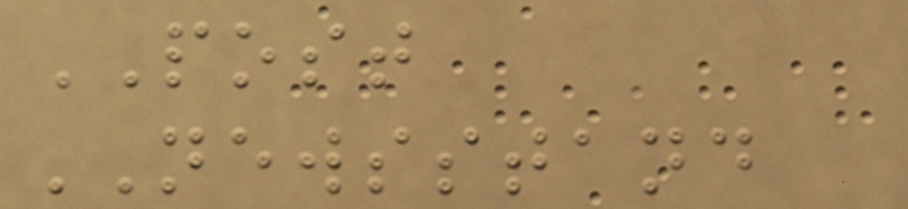POST
NEWSSTAND
